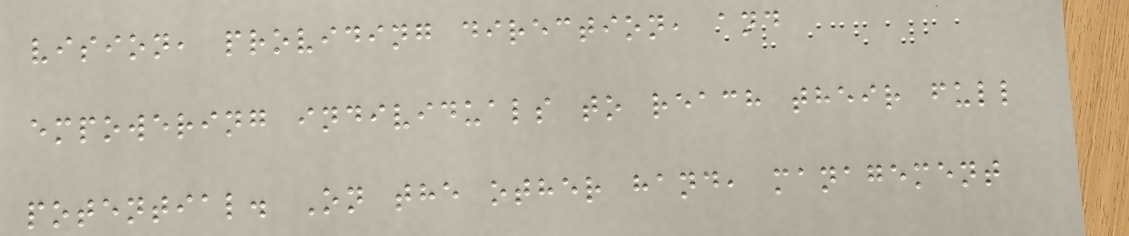vision, providing direction, and
empowering individuals to reach their full
potential. On the other hand, management
